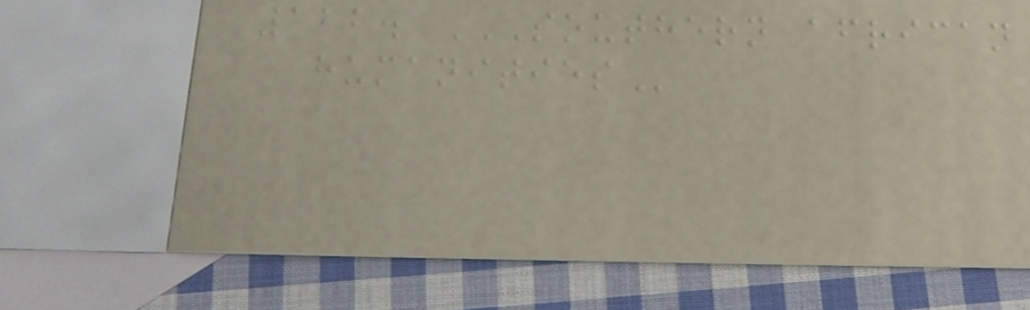122. SOUTHERN AFRICAN
HUMANITIES
